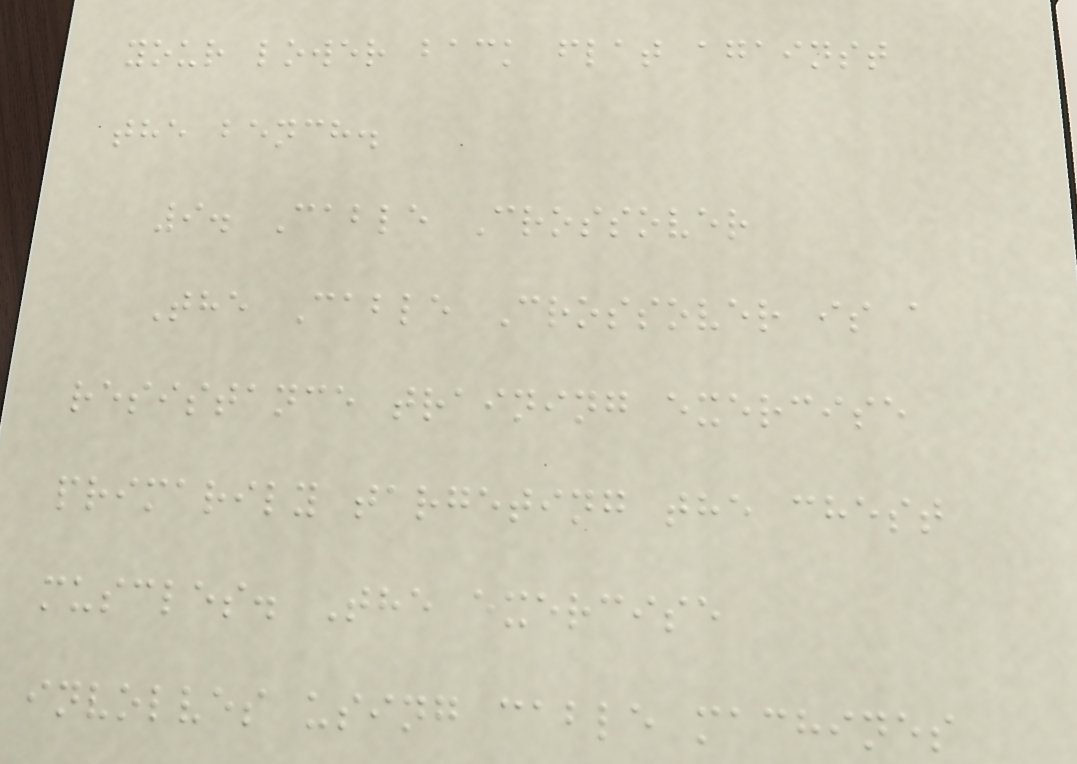your lower back flat against
the bench.
9. Cable Crossover
The Cable Crossover is a
resistance training exercise
primarily targeting the chest
muscles. The exercise
involves using cable machines
